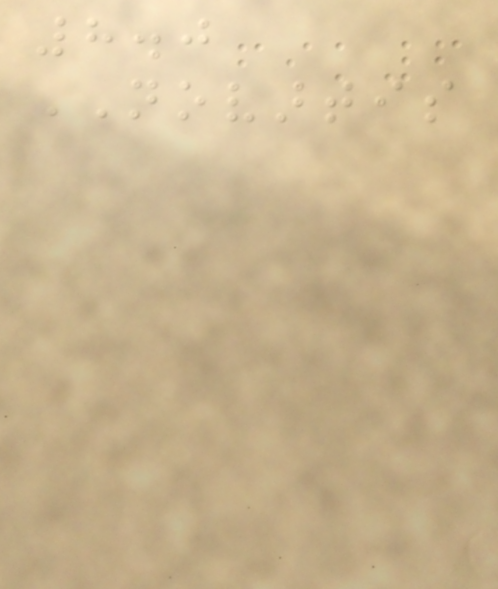8.0
NOVARTIS
